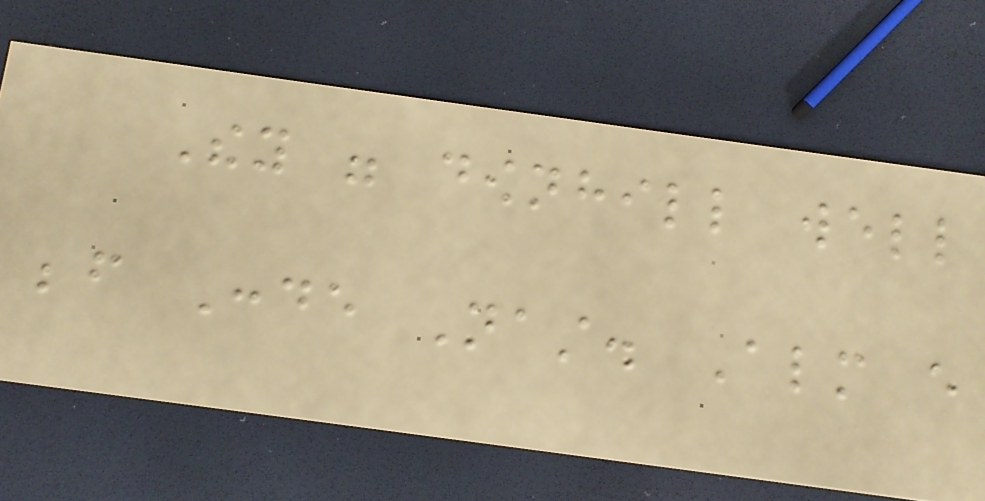They were downhill well
before Conde Nast. Almost every
